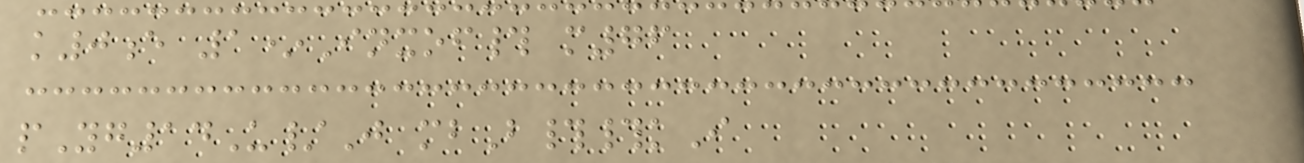k0e 1*Inxof# m76
pYg14U/J mbB##kI
